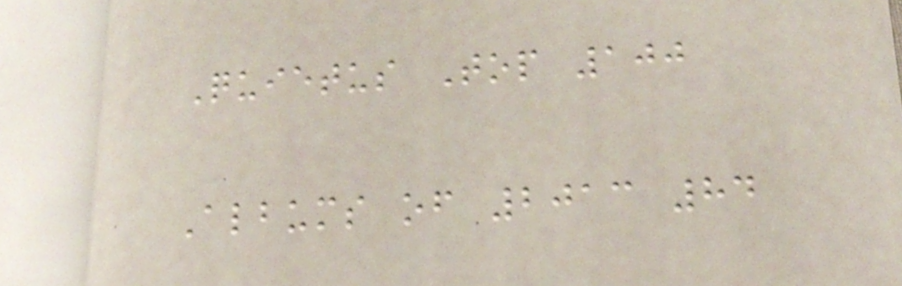Quietus Top 100
Albums of 2013 84
